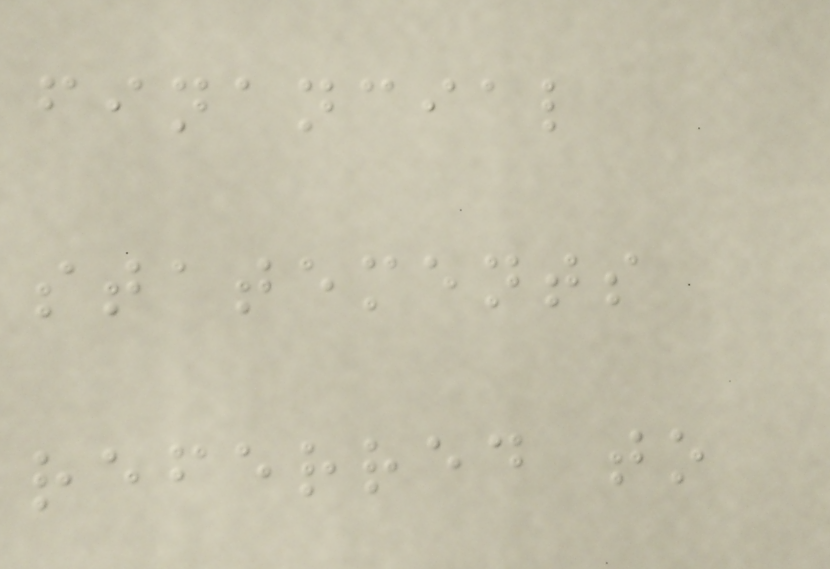financial
statements
referred to
